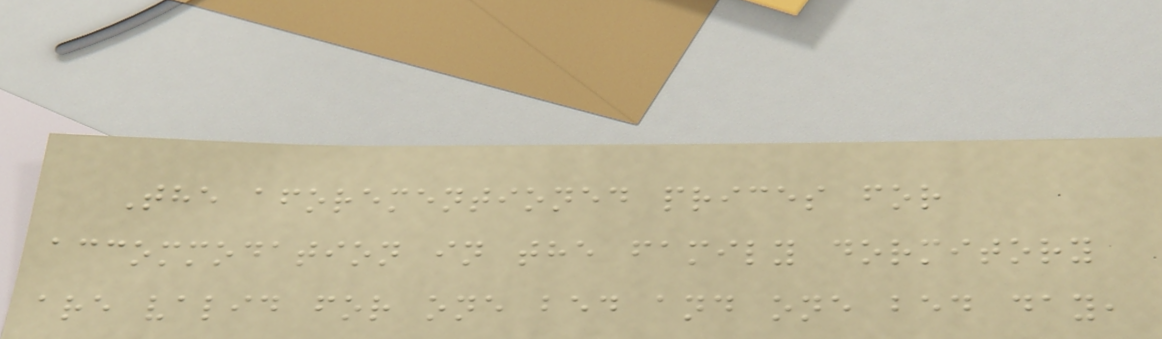The aforementioned prices for
accommodation in the family dormitory
are valid for one bed and one bed day,
